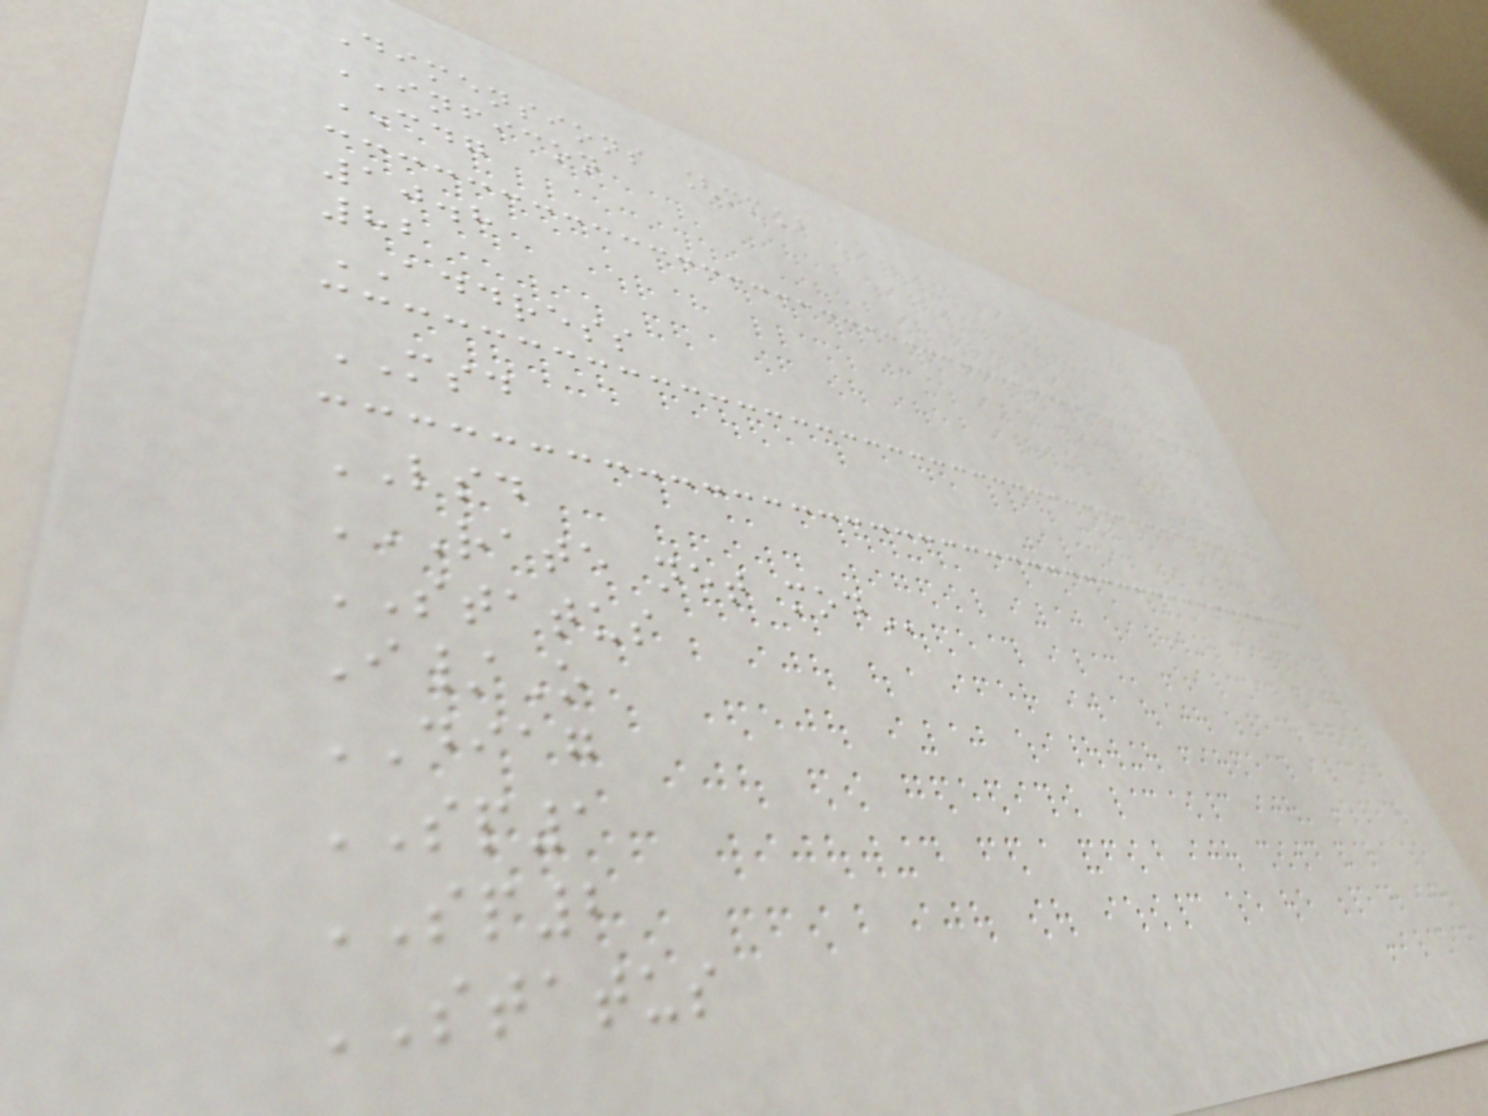Dimensions [mm]
INFICON
CDG
10.8
82
ADDRESS
MSD
LSD
RATE NET MOD
STATUS
I/O
DIAG
SP1
SP2
STATUS
